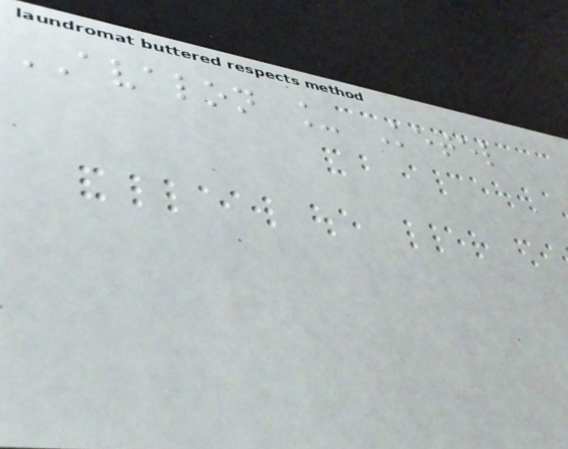AVALON _ Ketel
